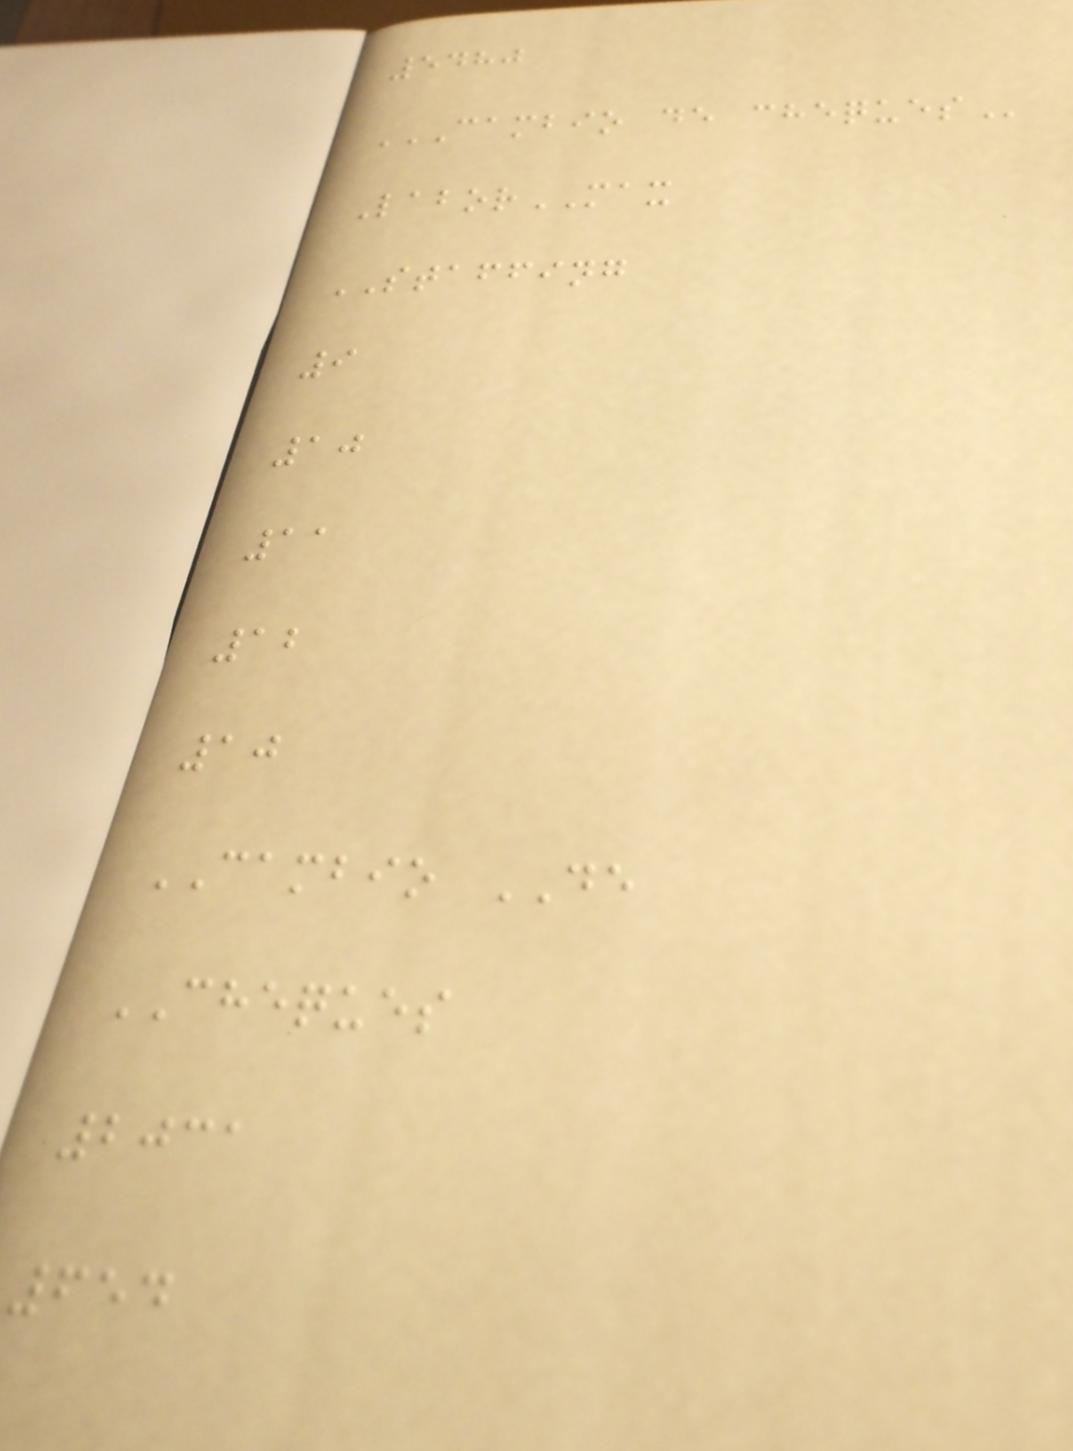5480
CAMBIO DE CHEQUES
LaborMAX
STAFFING
9
10
11
12
10
CAMBIO DE
CHEQUES
2031
654
